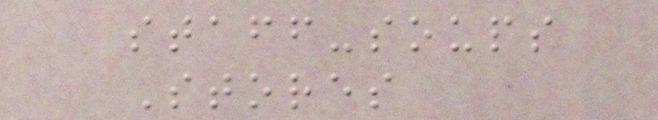staff-soups
Stores
